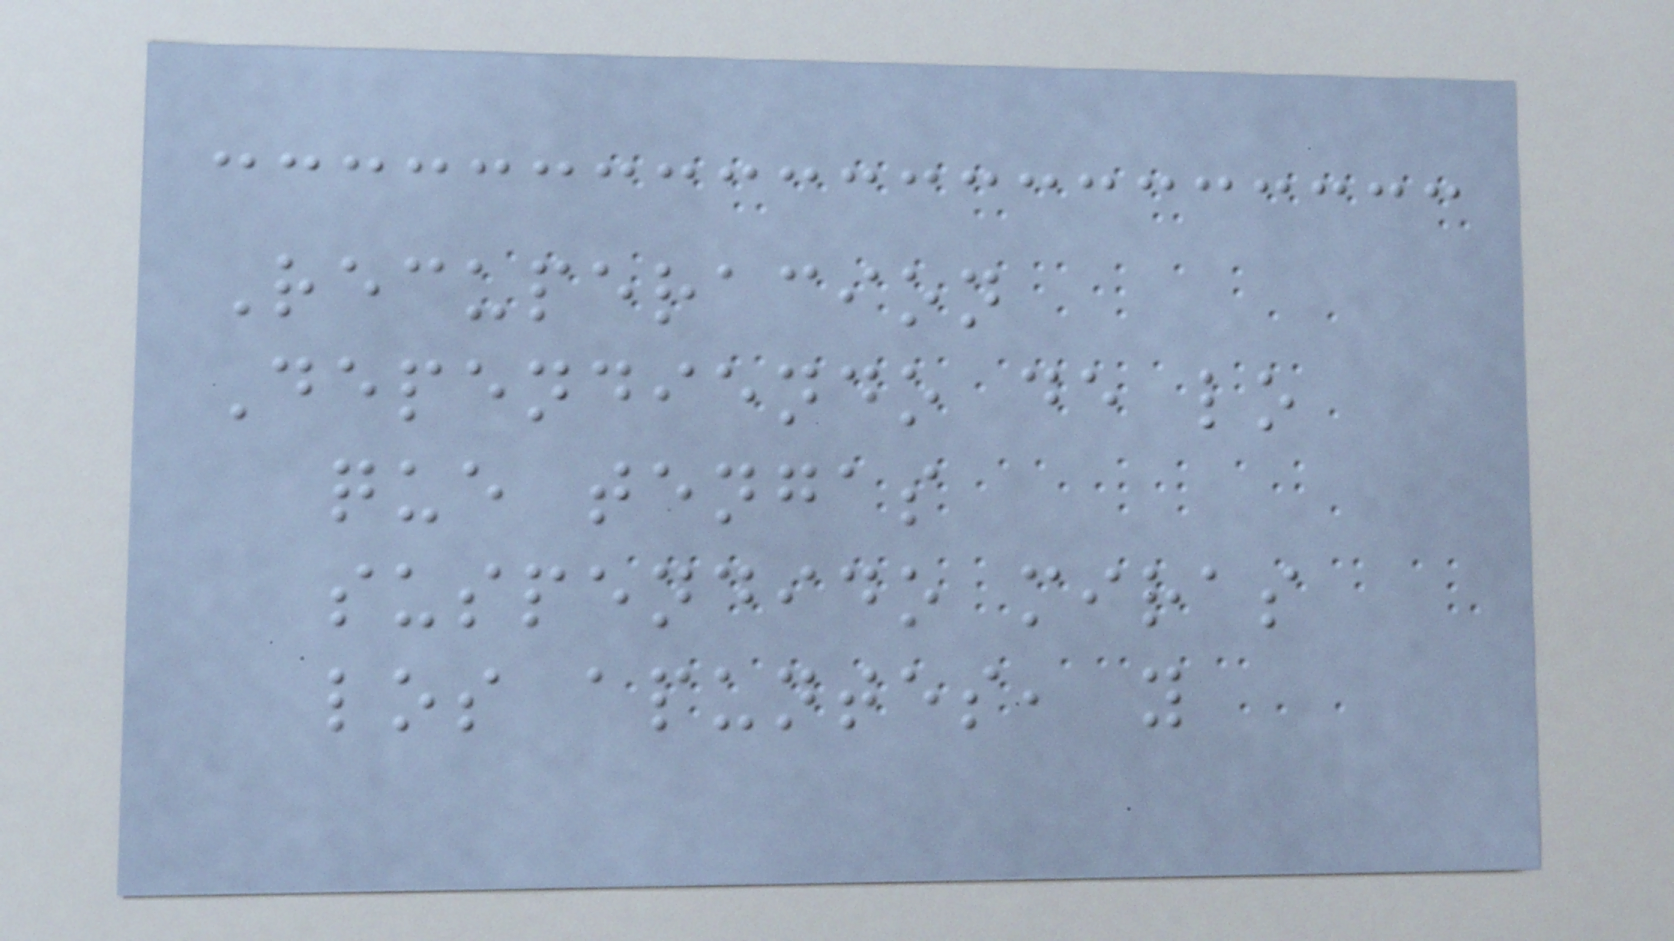Recuperacion
Dependiendo de lo
que tengas
suspendido miras
los apuntes, y
